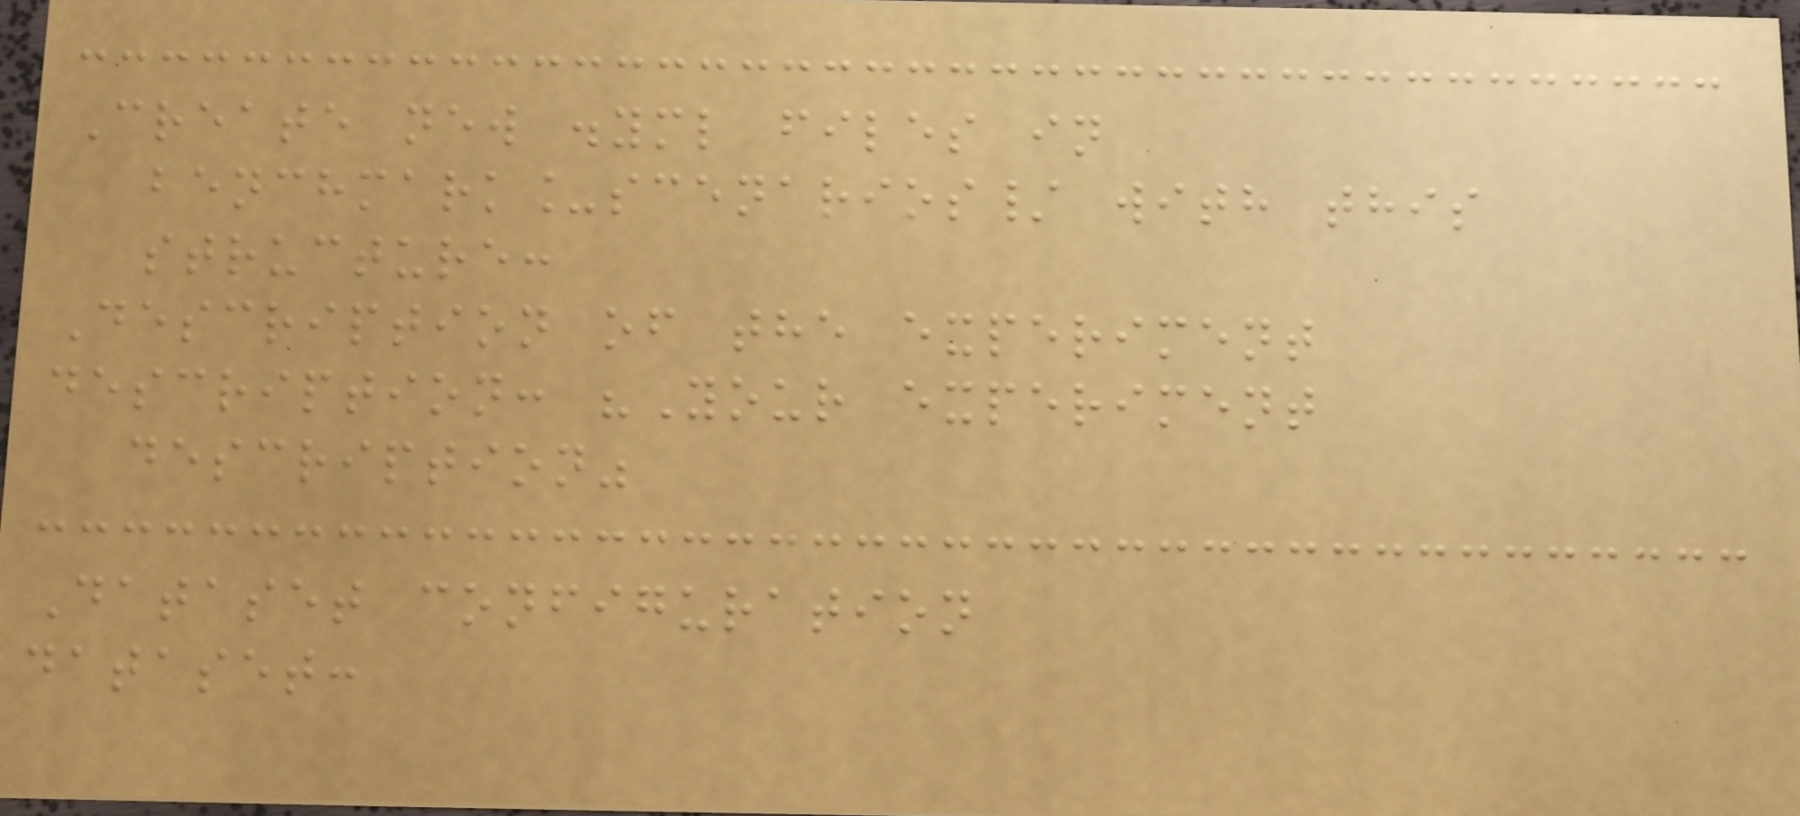Create new .yml files in
benchmark_scenarios/ with this
structure:
Description of the experiment
description: "Your experiment
description"
Dataset configuration
dataset:
